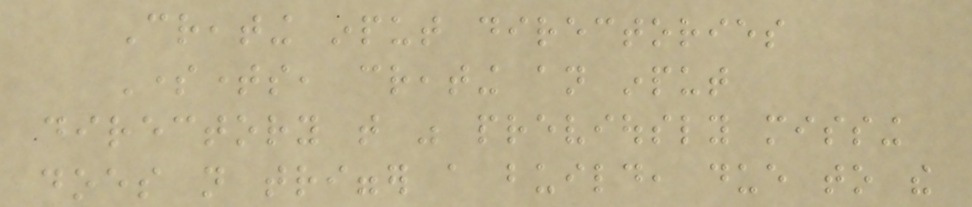Creating input directories
Sometimes, creating an input
directory that was previously missing
does not trigger a build, due to the
